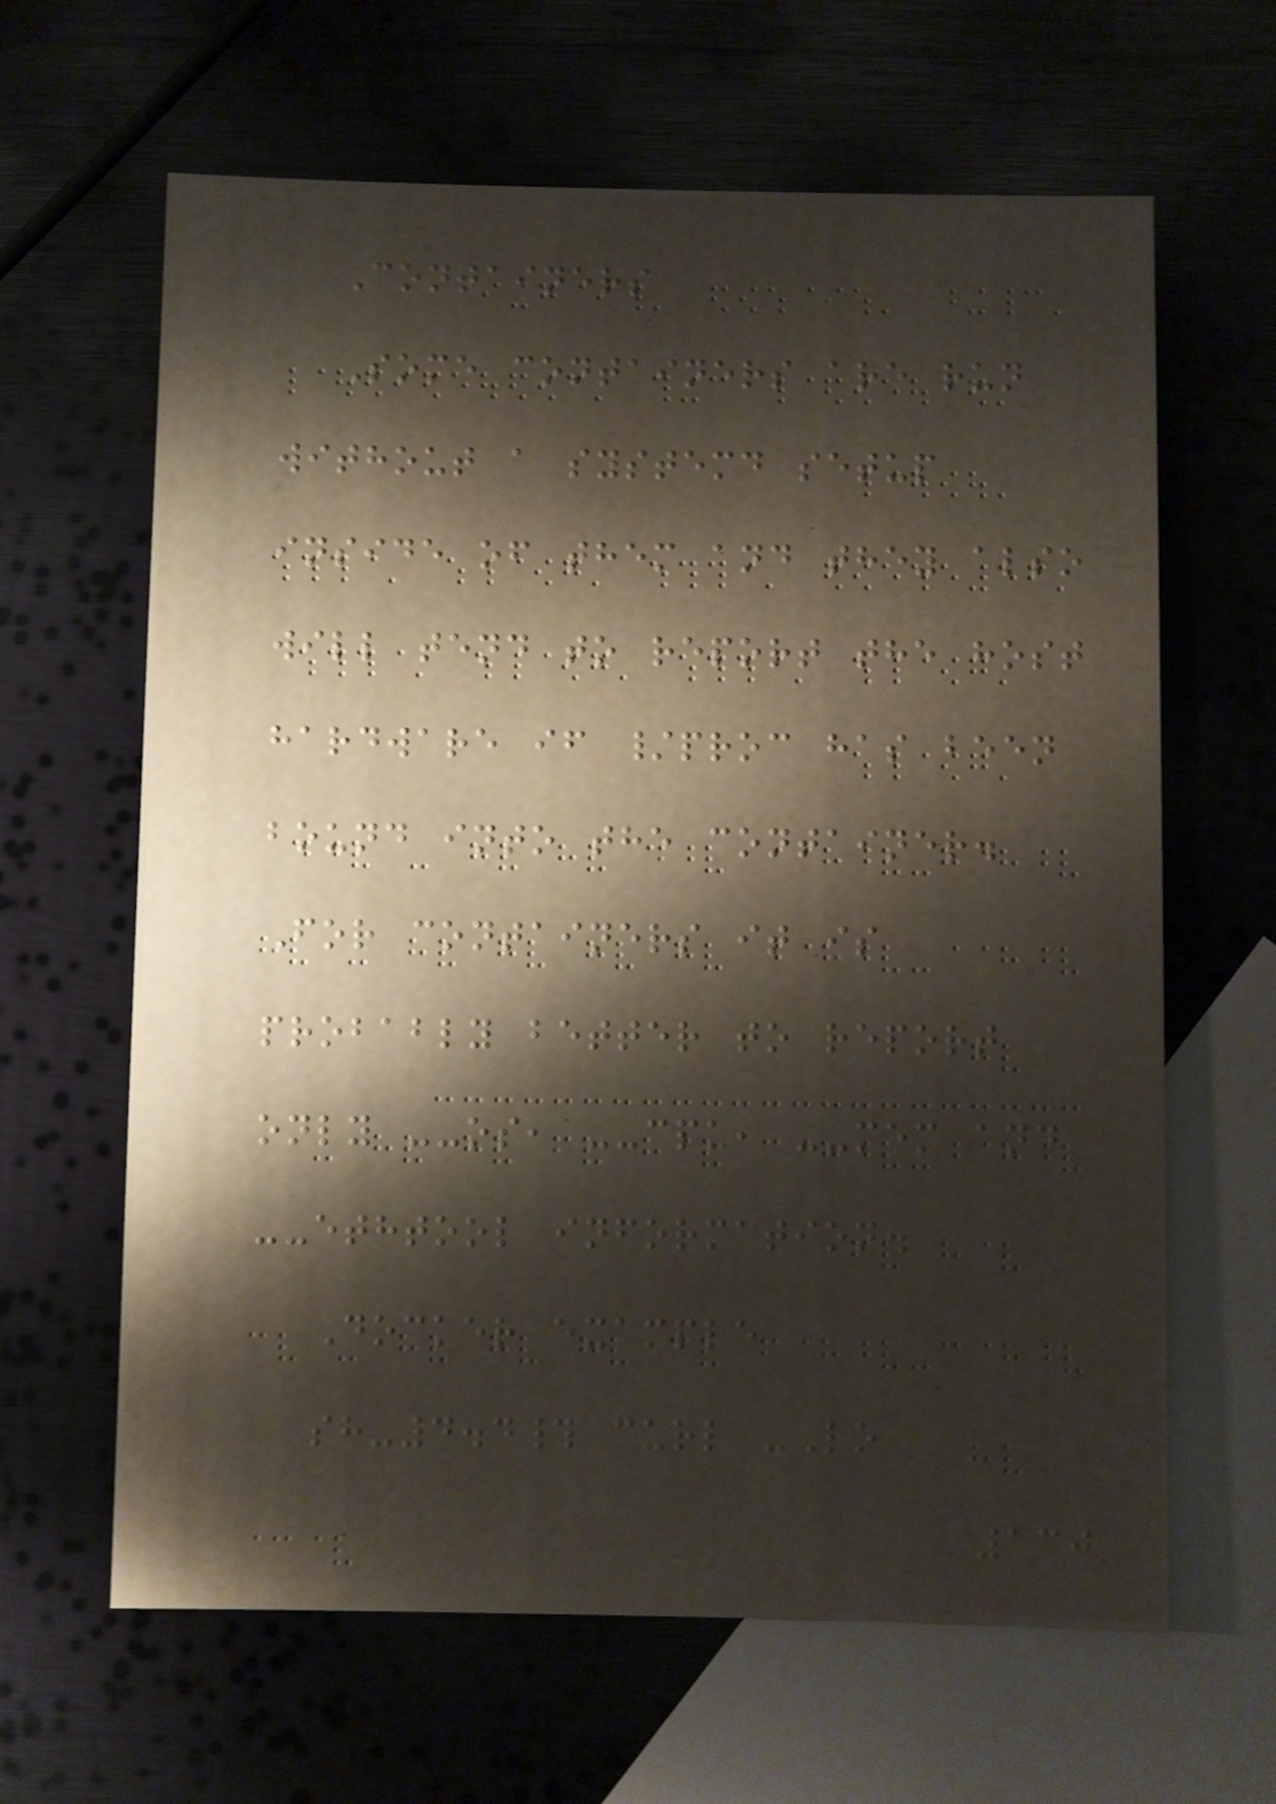Containers
Some containers are run
without a systemd setup
inside of them and they also
will tend to report the host
hardware if /proc has been
bound into the container.
For containers it is
probably better to report
only --os, --cpu, --mem and
--ethtool information.
Docker example
sh-4.4# curl -Lo
130
